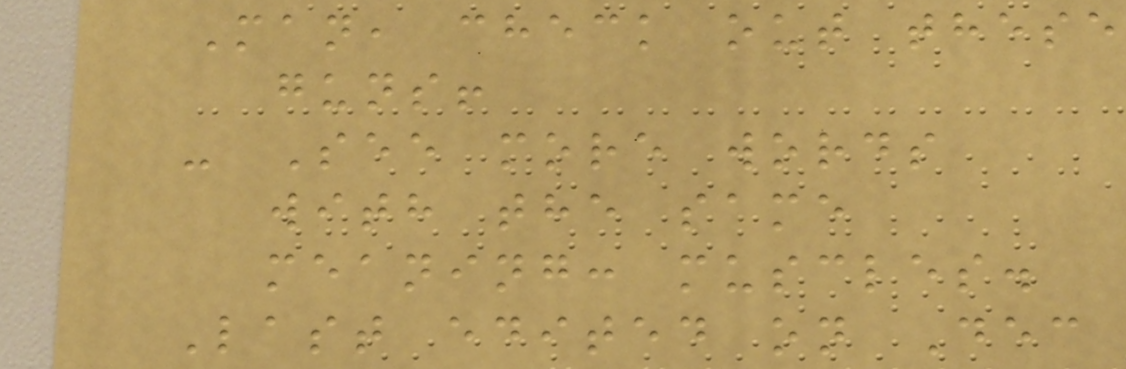Man, check out these
guns!
- See more words
with the same
meaning: muscles.
Last edited on Dec
